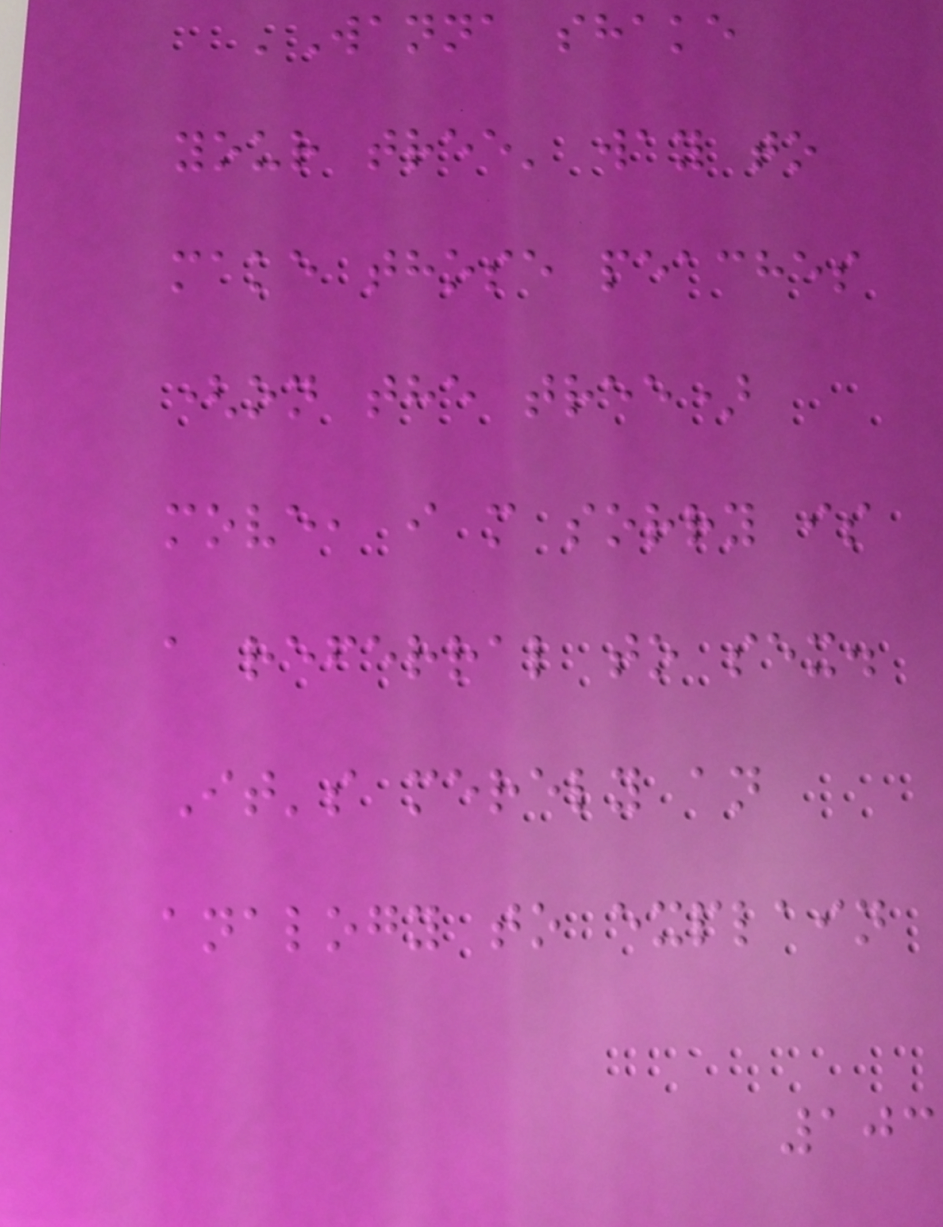'Wanna shake
your tree' way to
make those peaches
(on the tree)
move, i m sorry is
a referral to sex.
It's merely an
analogy to explain
103
